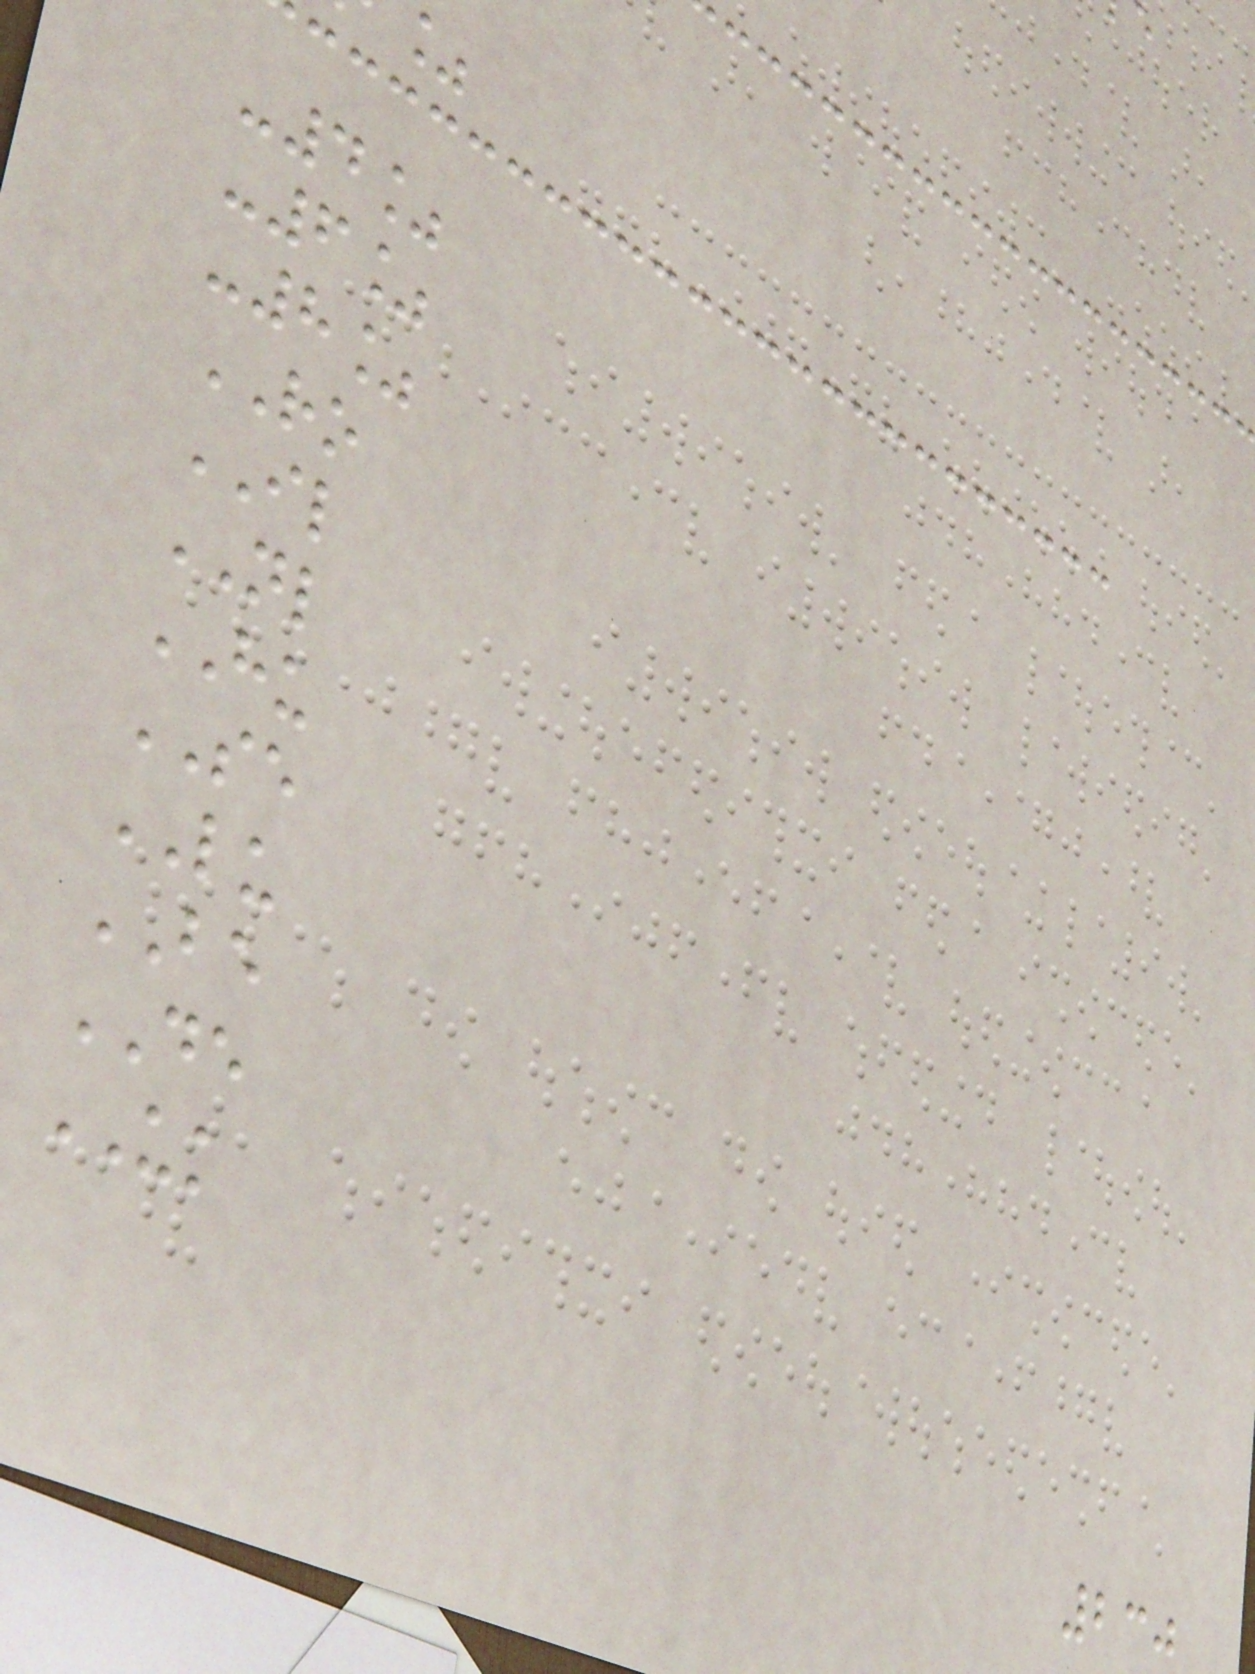-4%
-6%
-8%
RO
IL
NL
HU
SE
LU
BE
DE
UK
230
